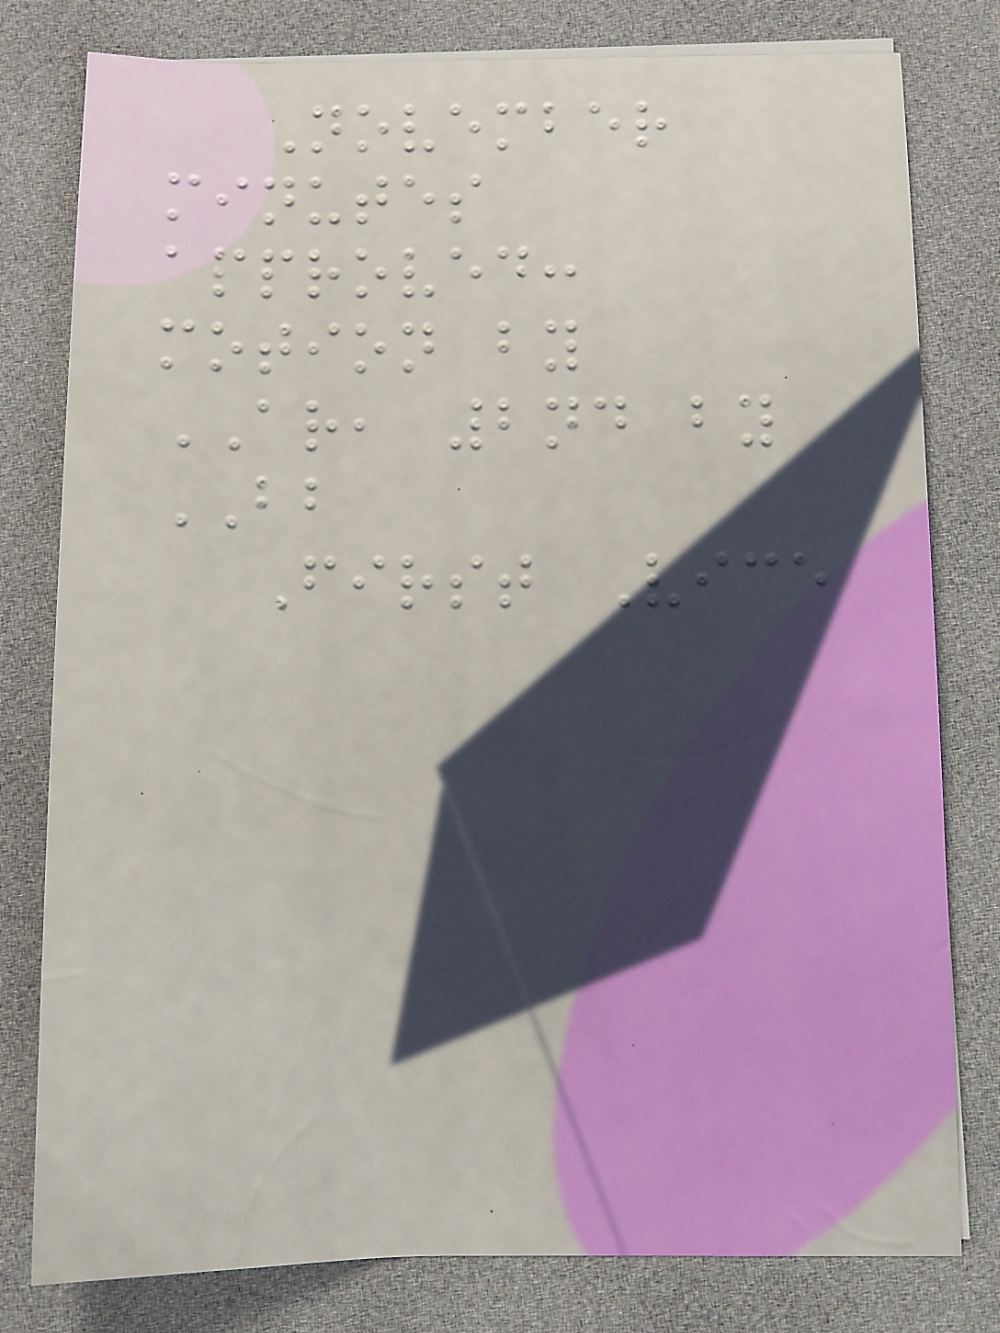November
minutes
approved:
motion by
AR, 2nd by
BB
First Vice
